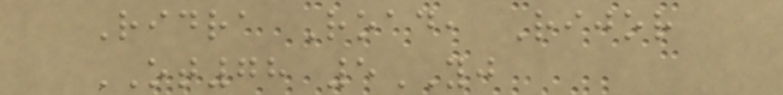Ridra Road, Rijor
OT78 5YJ
